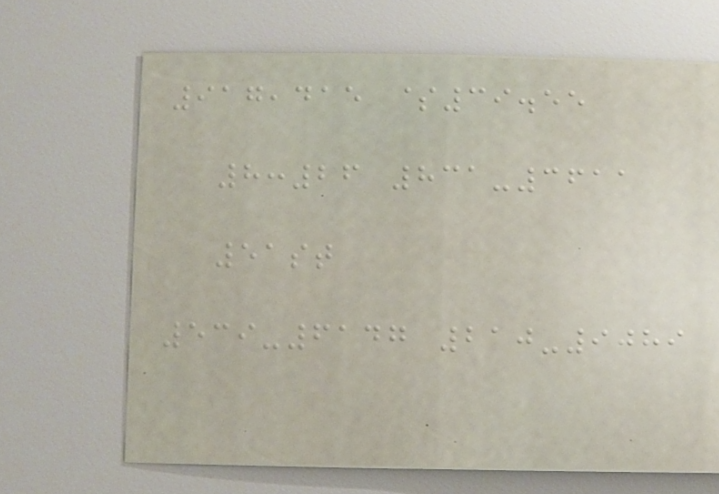917,415 $39.55
8:26 831-3611
51st
539-6147 210-9089
